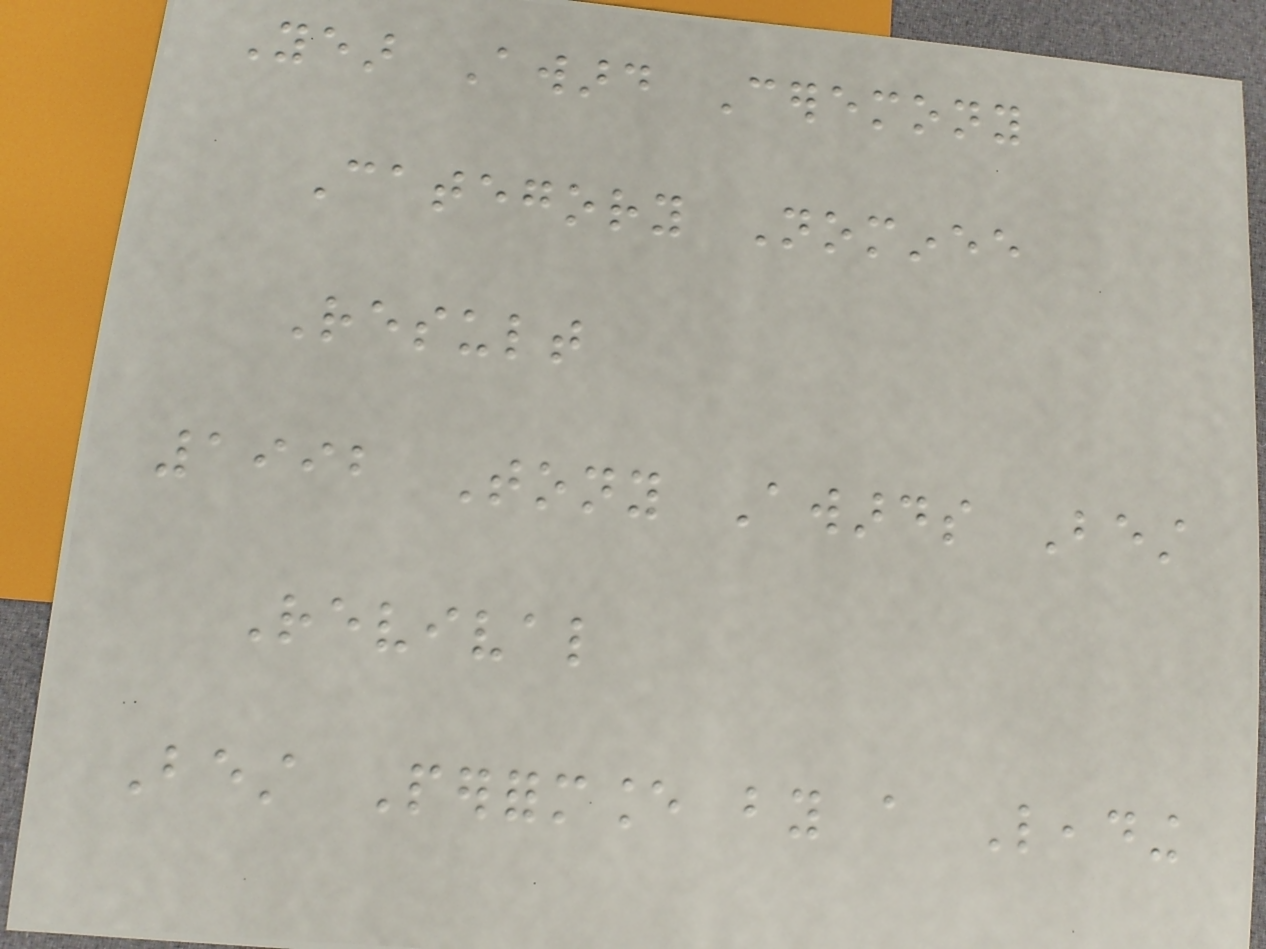Year Award Ceremony
Category Nominee
Result
1992 Tony Awards Best
Revival
Best Performance by a Leading
